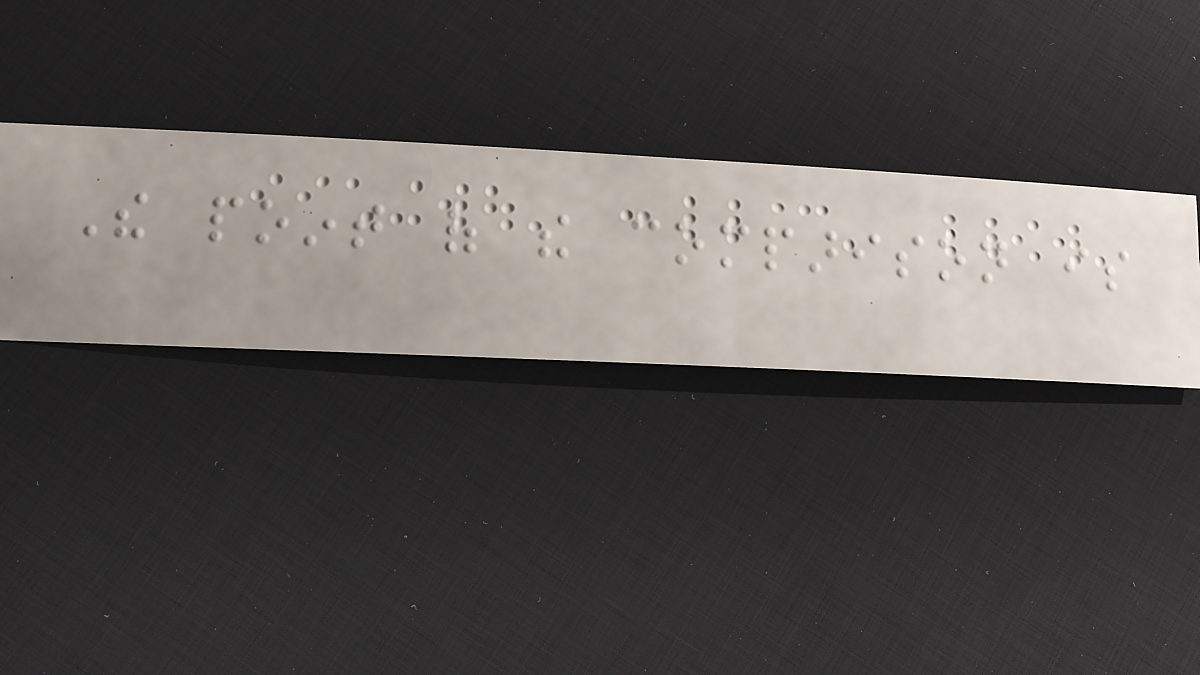The point of the comparison is
